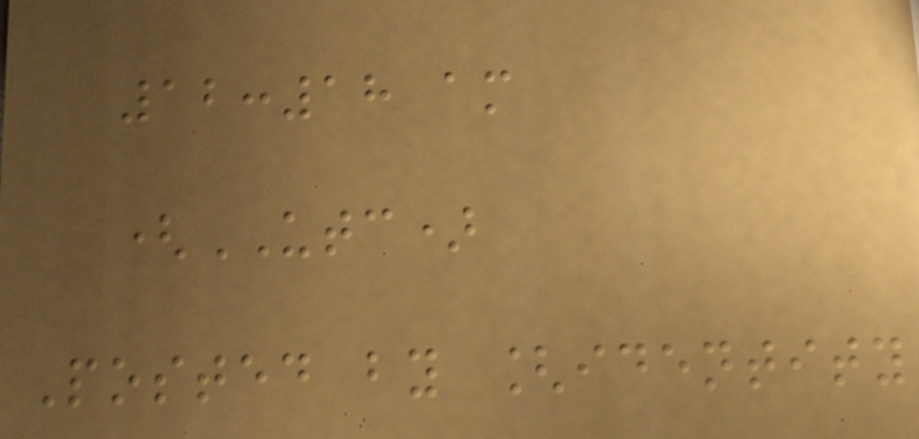12:18 am
(UTC)
Posted by [identity
